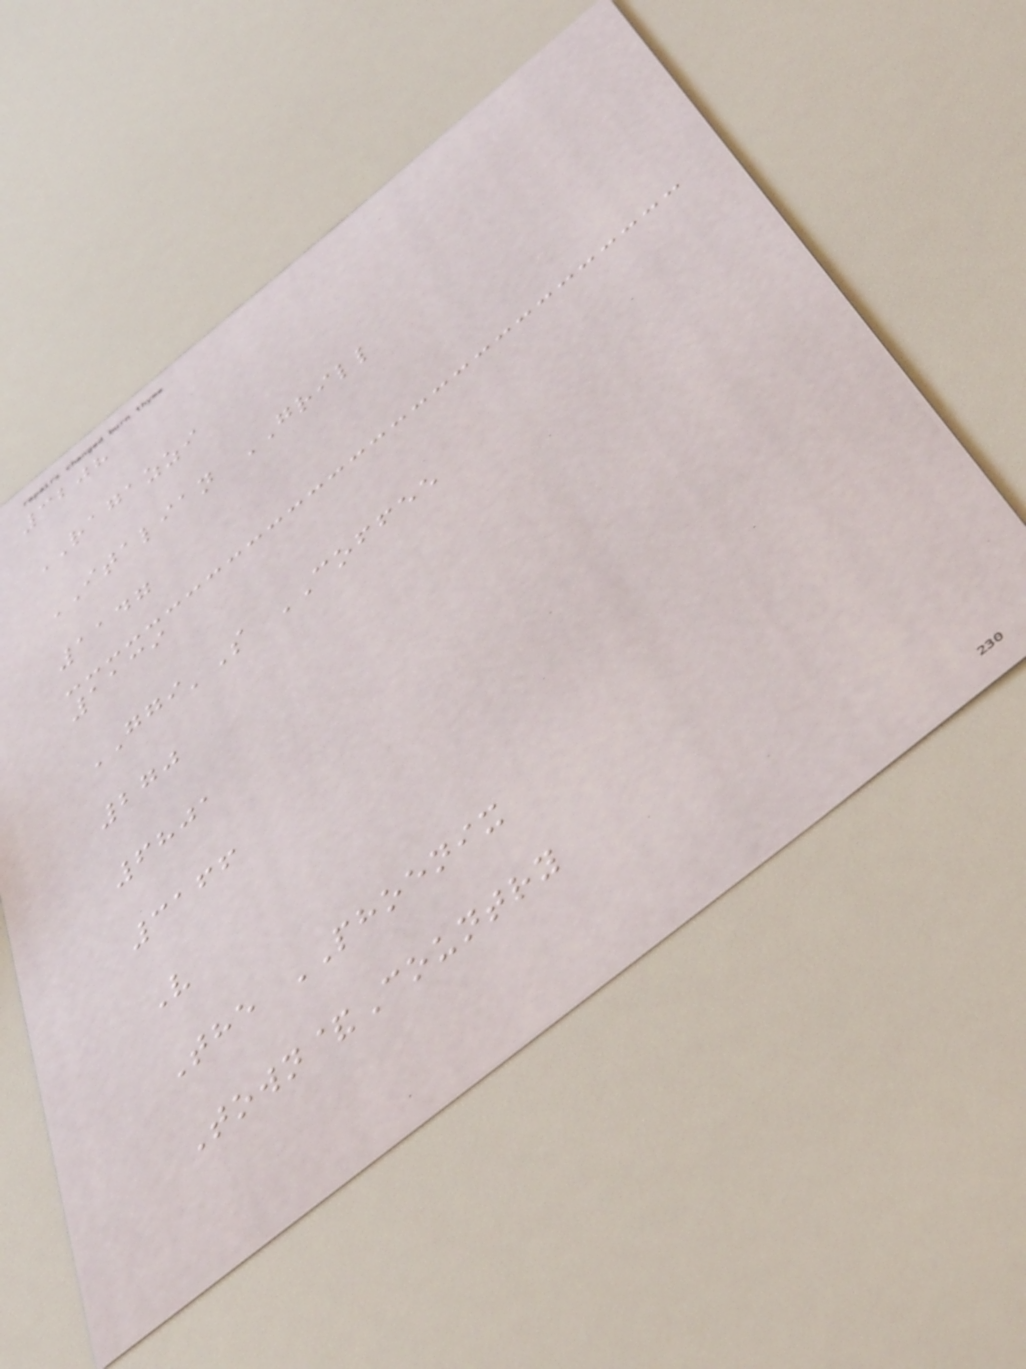3208
RAGAZZI
ITALIAN GRILL
1147
1139
GGI'S COFFEE
270
6801
3166
V
The PHOENIX
Town&Country
